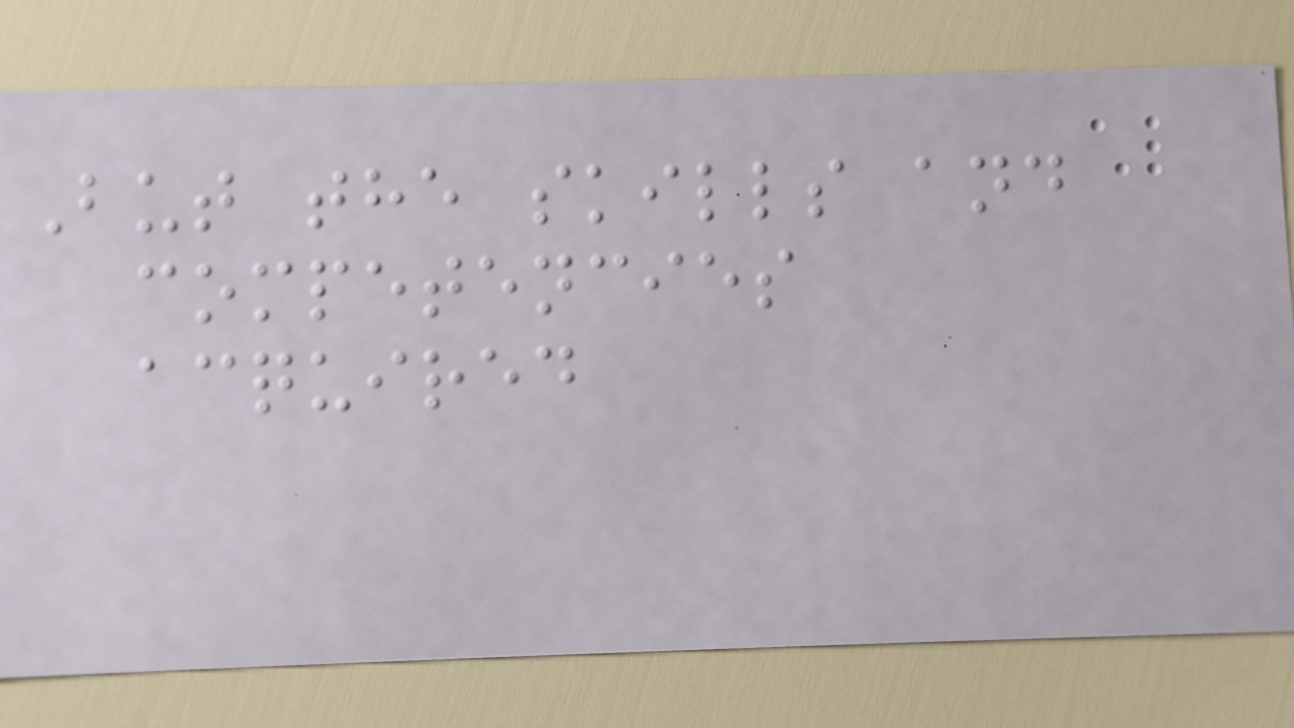But the skills and
competencies
acquired
